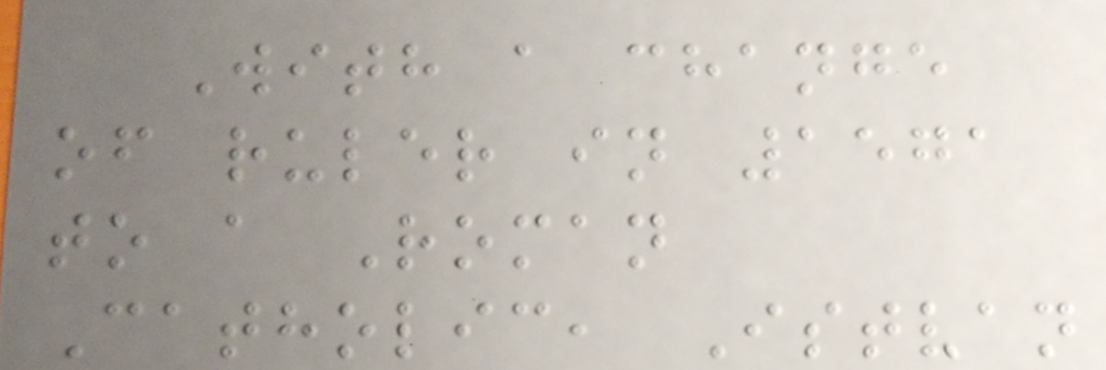With a change
of ruler in 1571
to a Roman
Catholic, Istvan
